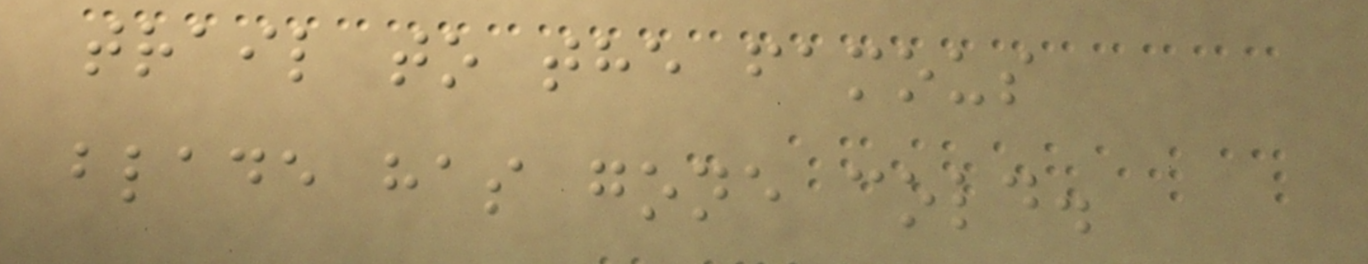trail to the famous
blade has gone cold.
